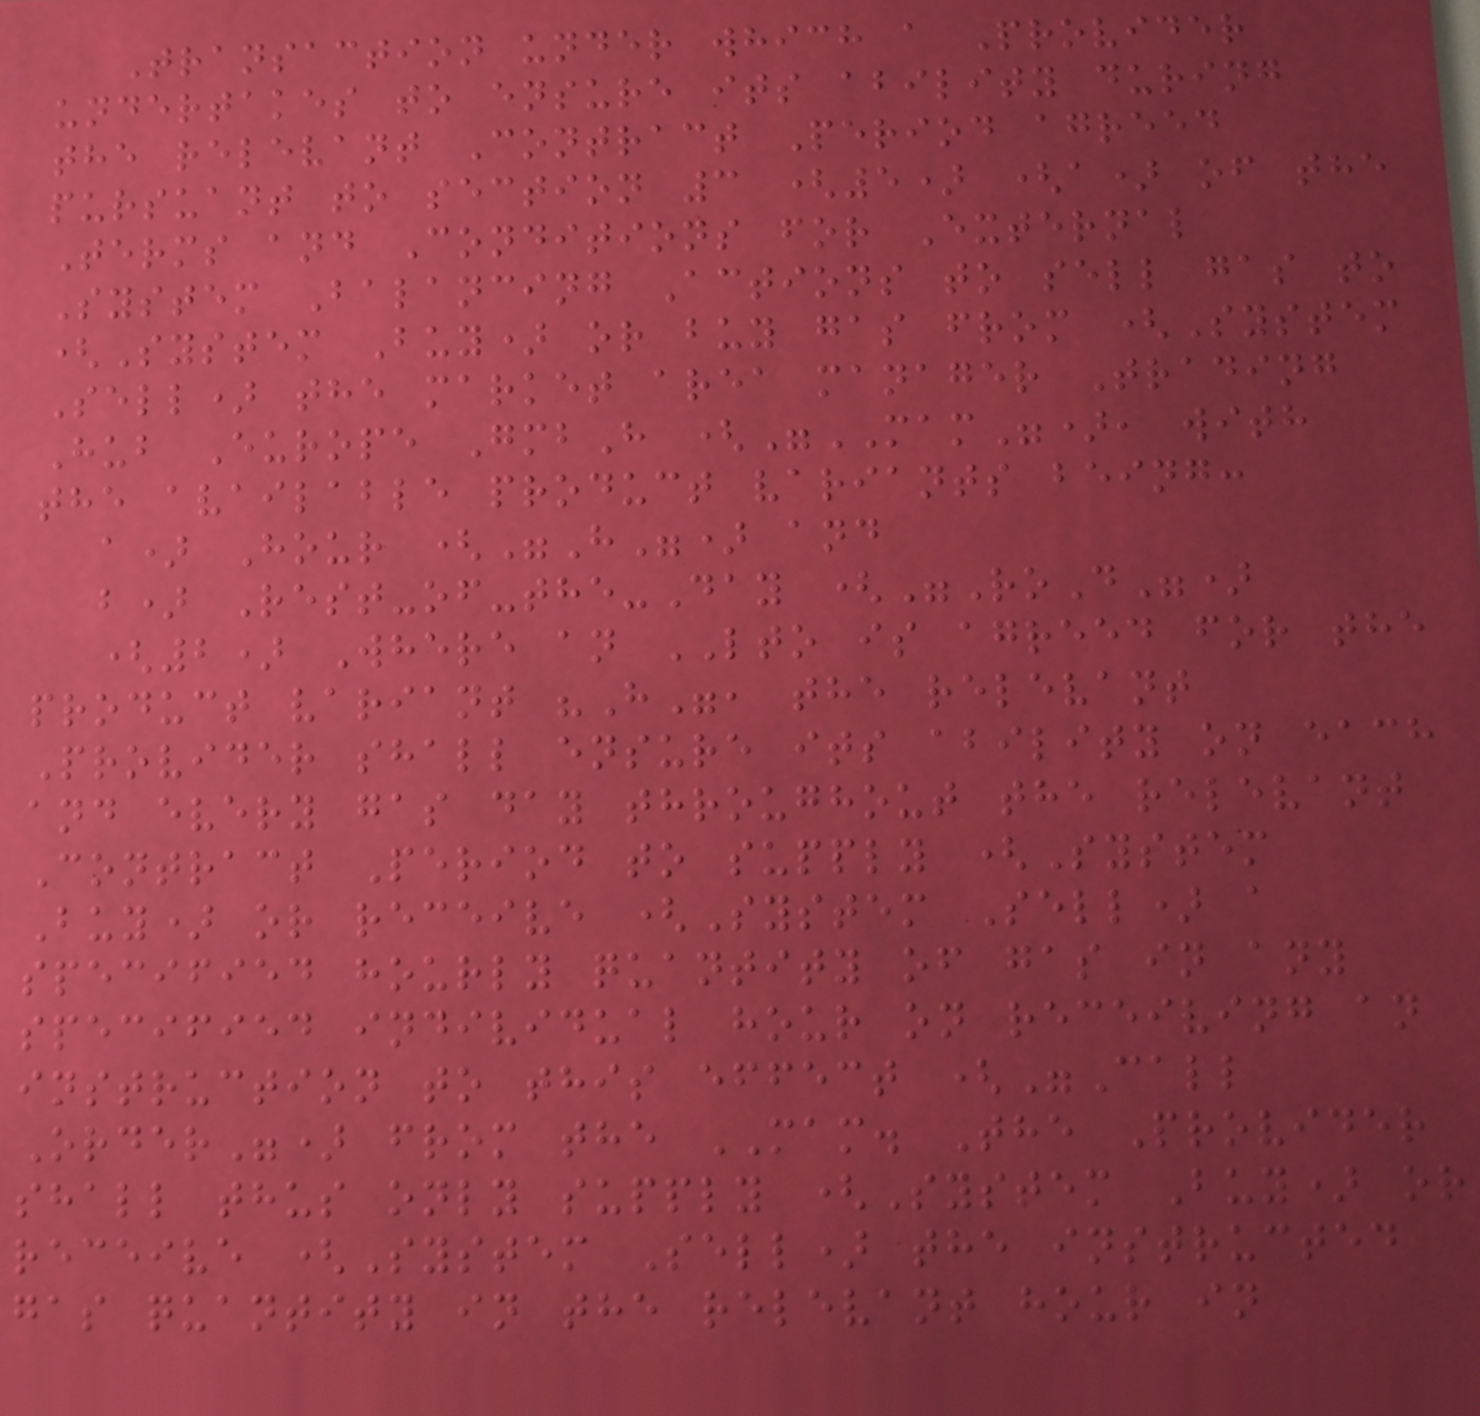Transaction under which a Provider
undertakes to ensure its ability during
the relevant Contract Period agreed
pursuant to section 3 (5) (a) of the
Terms and Conditions for External
System Balancing Actions to sell gas to
(System Buy) or buy gas from (System
Sell) the market area manager Trading
Hub Europe GmbH ("MAM"), with
the available product variants being:
a) Hour ("H") and
b) Rest-of-the-Day ("RoD")
(2) Where an LTO is agreed for the
product variant "H", the relevant
Provider shall ensure its ability on each
and every gas day throughout the relevant
Contract Period to supply (System
Buy) or receive (System Sell) a
specified hourly quantity of gas in any
specified individual hour on receiving an
instruction to this effect ("Call
Order") from the MAM. The Provider
shall thus only supply (System Buy) or
receive (System Sell) the instructed
gas quantity in the relevant hour in
